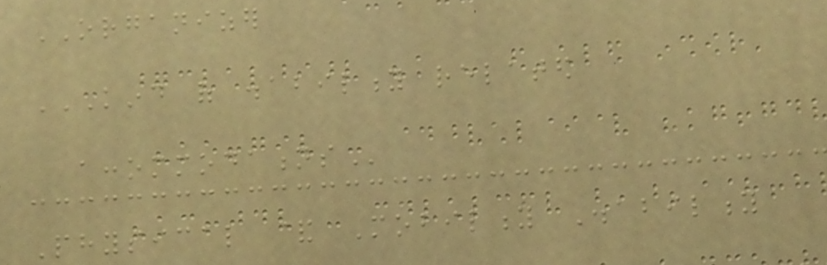ORGANIZER
KIND OF DISABILITY RELATED
ACCOMMODATIONS
Physical & Mobility Disability
